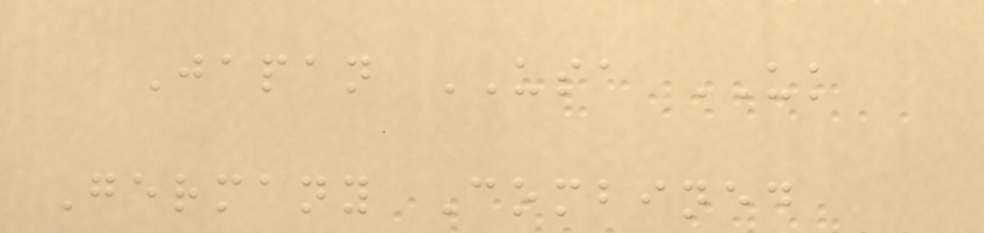Japan USA UK
Germany Combined
